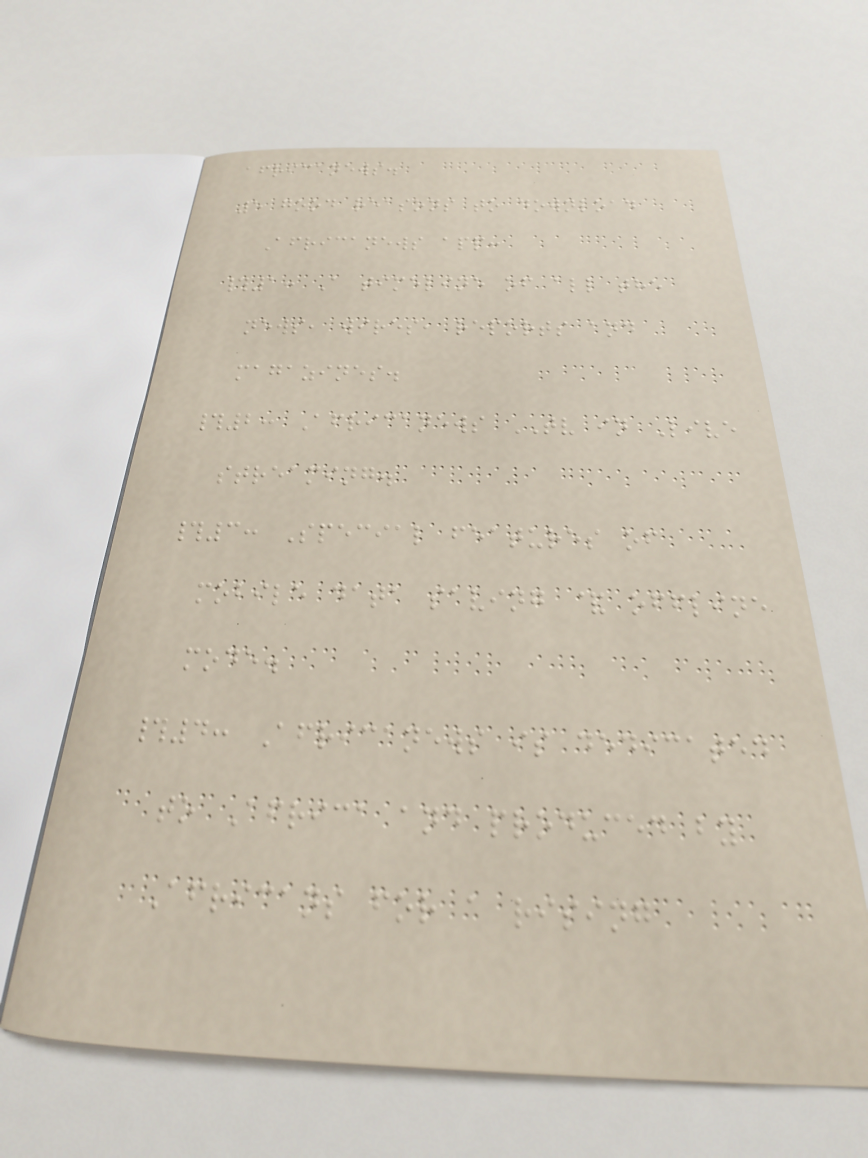africanews.
5 good reasons to download
Africanews app:
#1: A timeline of all the
news, wires, reports and
magazines.
#2: Africanews TV in Live
streaming.
#3: Special features of
mobile data saving & offline
mode.
#4: Africanews is dedicated
to Africa and produced by
Africans for a rising
